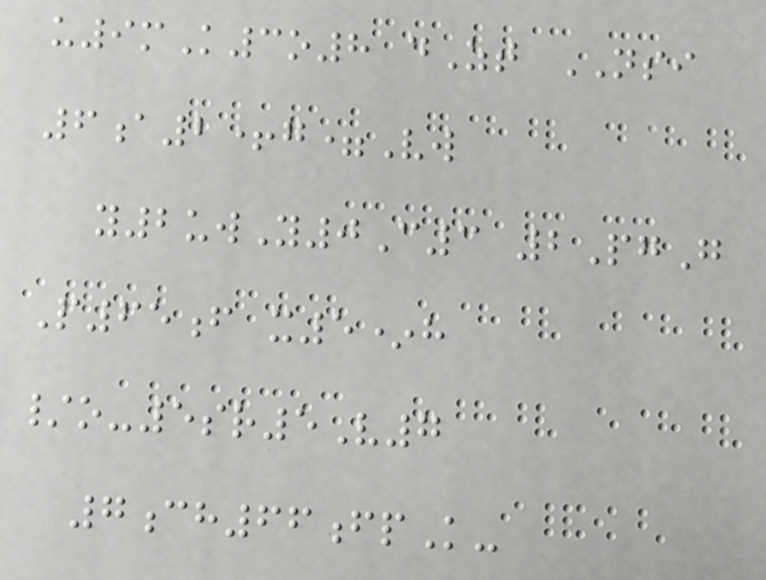u9mK3o8 dZt NSI
6a2+g=Vw
y2uwY0C3 2PgG
P65f x5*h
/o-5sr5V7
7ch66fpK-
